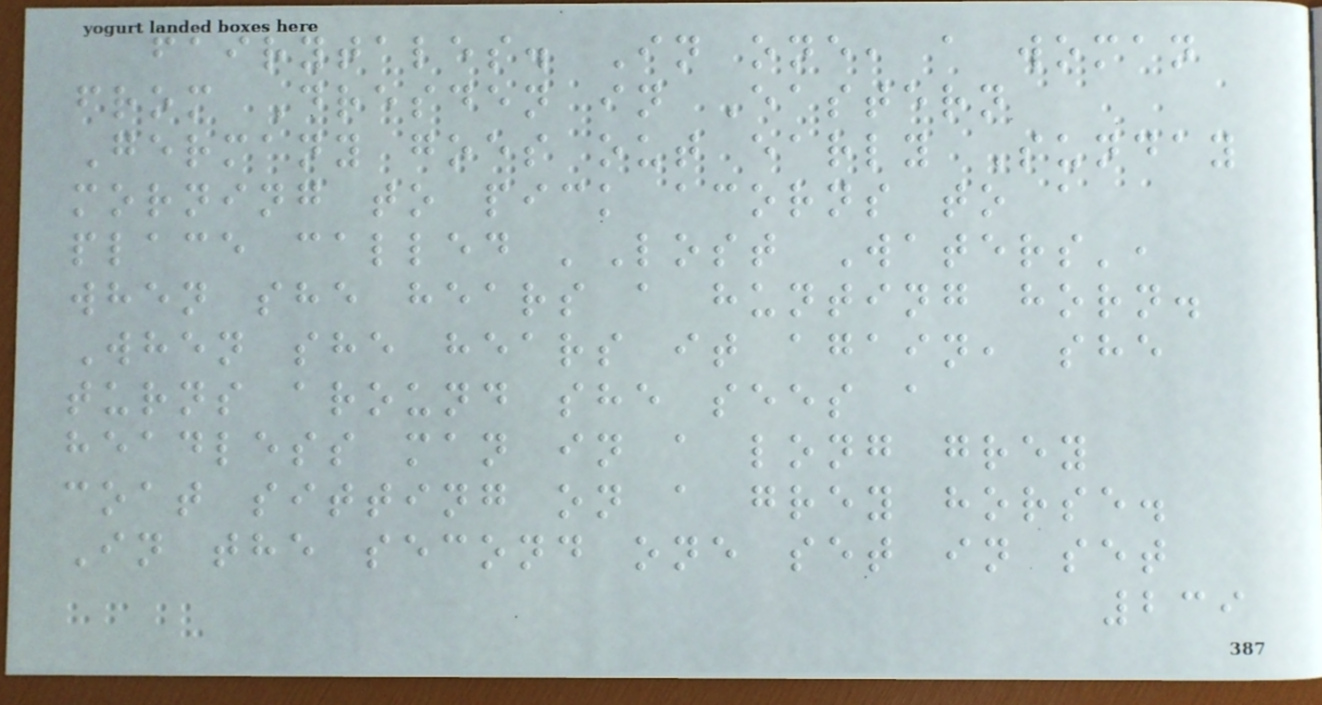fairytales. In one, a woman
from Dresden in Eastern
Germany goes out early Sunday
morning to pick acorns to a
place called 'Lost Waters',
when she hears a hunting horn.
When she hears it again, she
turns around she sees a
headless man in a long grey
coat sitting on a grey horse.
In the second one set in set
239
